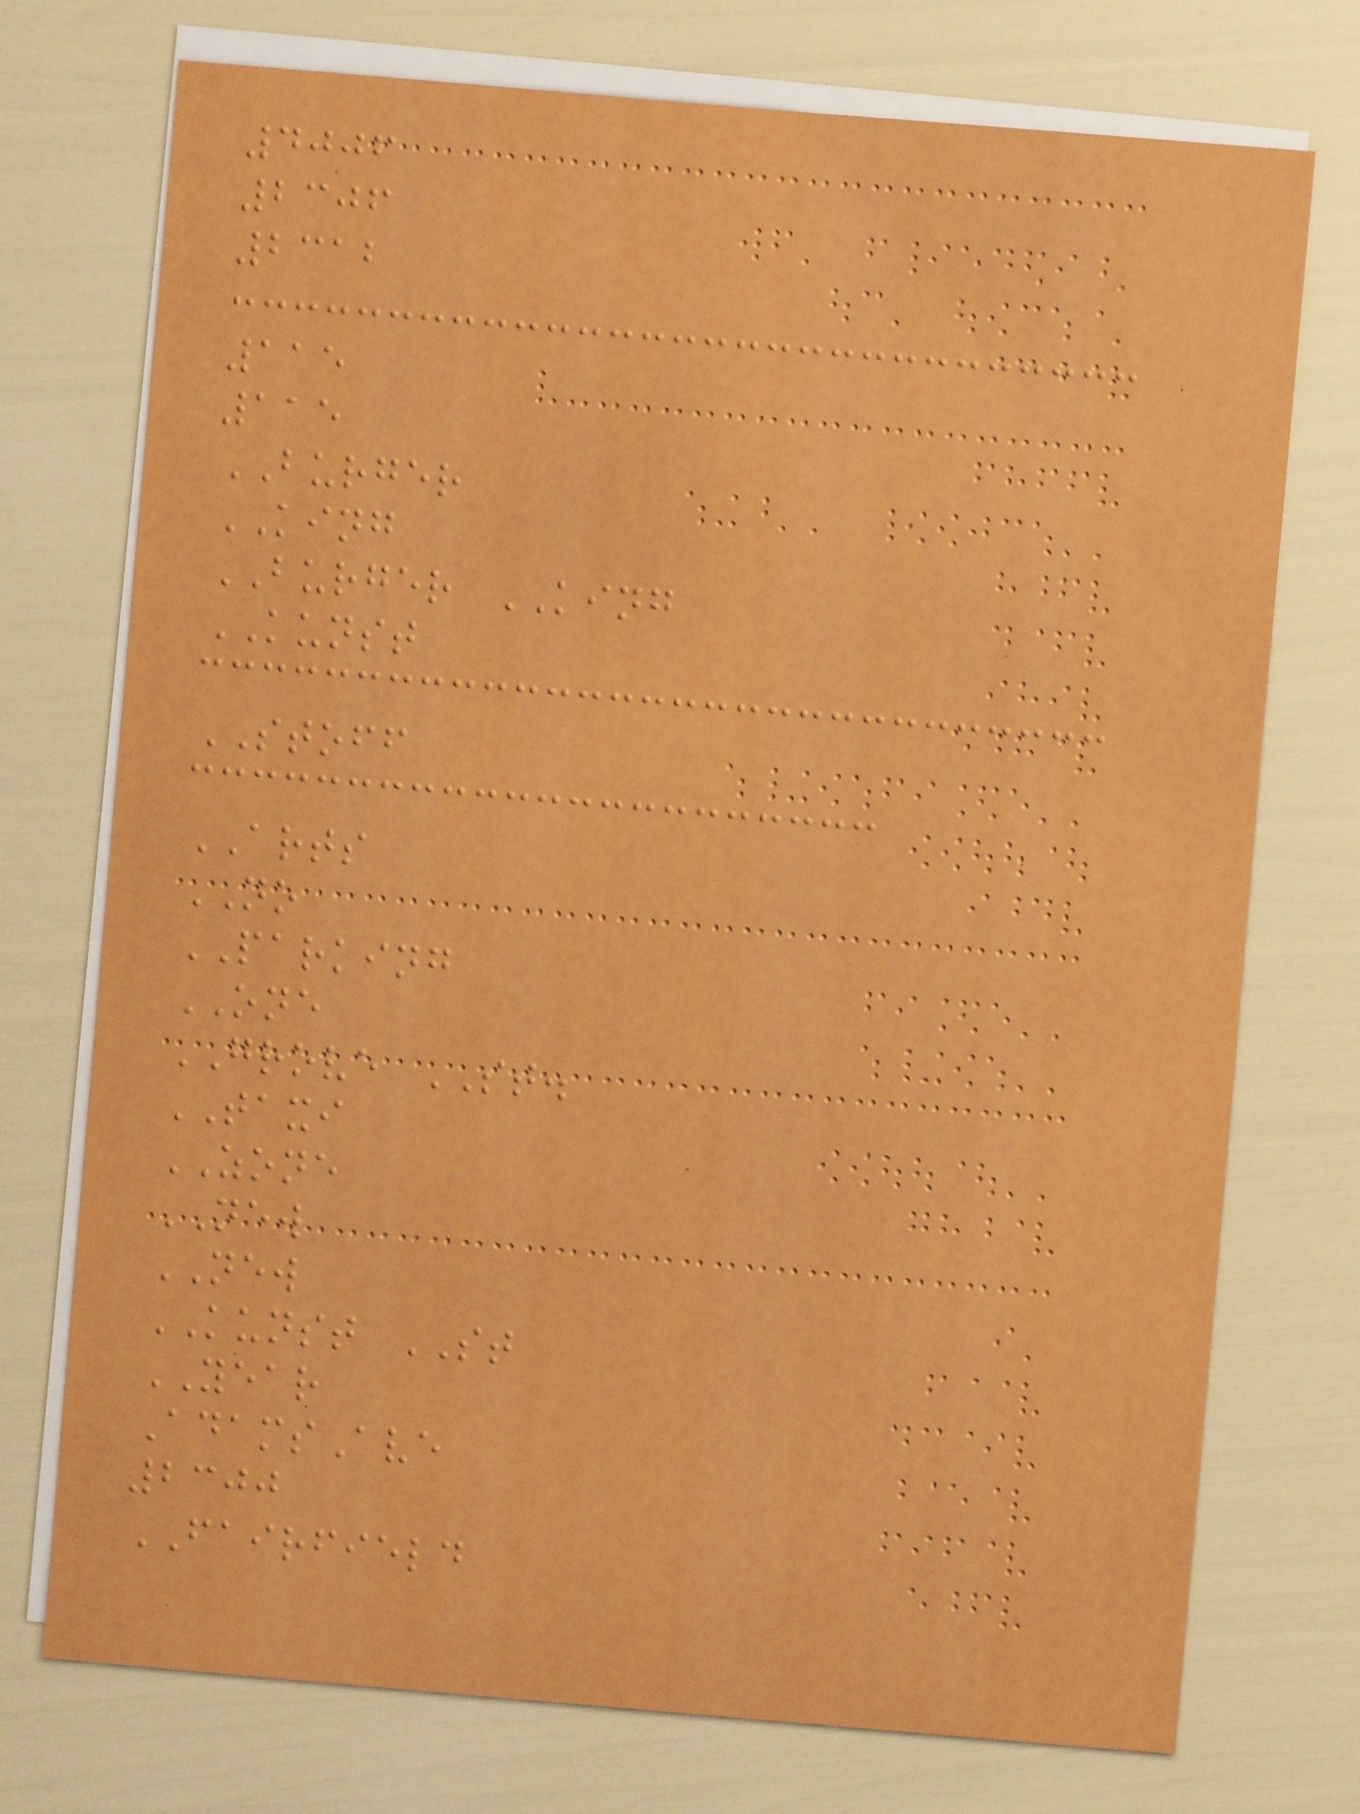4006
2306
2312
115
115
BURGER
KING
BURGER KING
KUNST
STOFF
ARTS
NO
PARKING
ONE
GROVE ST.
TAXI
ZONE
NEW
NEW
KUNST ST
YEAR
AdamsAve
2300
FAIRFIELD
